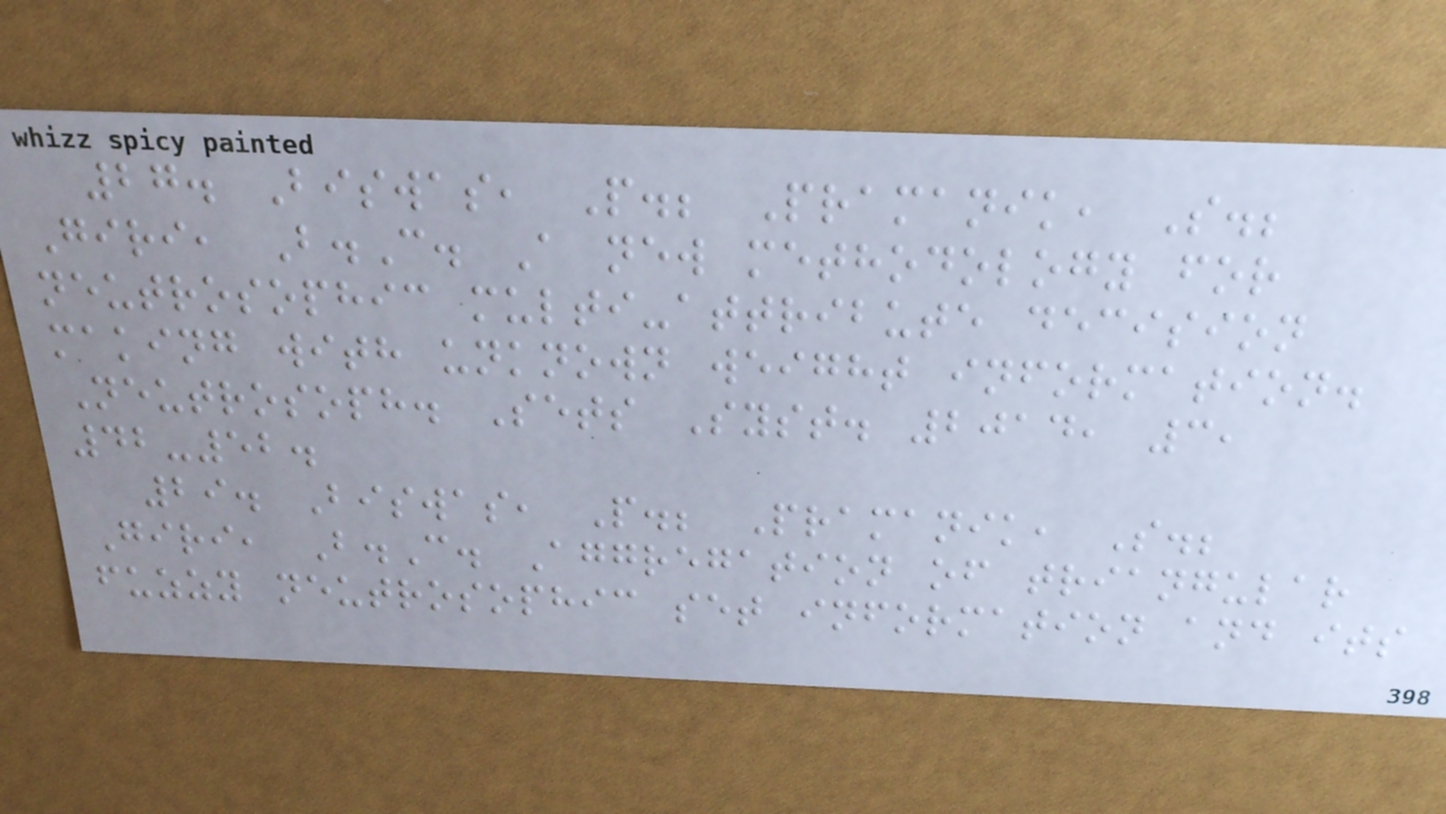27. Biswas, P.; Pramanik, S.;
Giri, B.C. A new methodology for
neutrosophic multi-attribute decision
making with unknown weight information.
Neutrosoph. Sets Syst. 2014, 3,
42-52.
29. Biswas, P.; Pramanik, S.;
Giri, B.C. Aggregation of triangular
fuzzy neutrosophic set information and its
